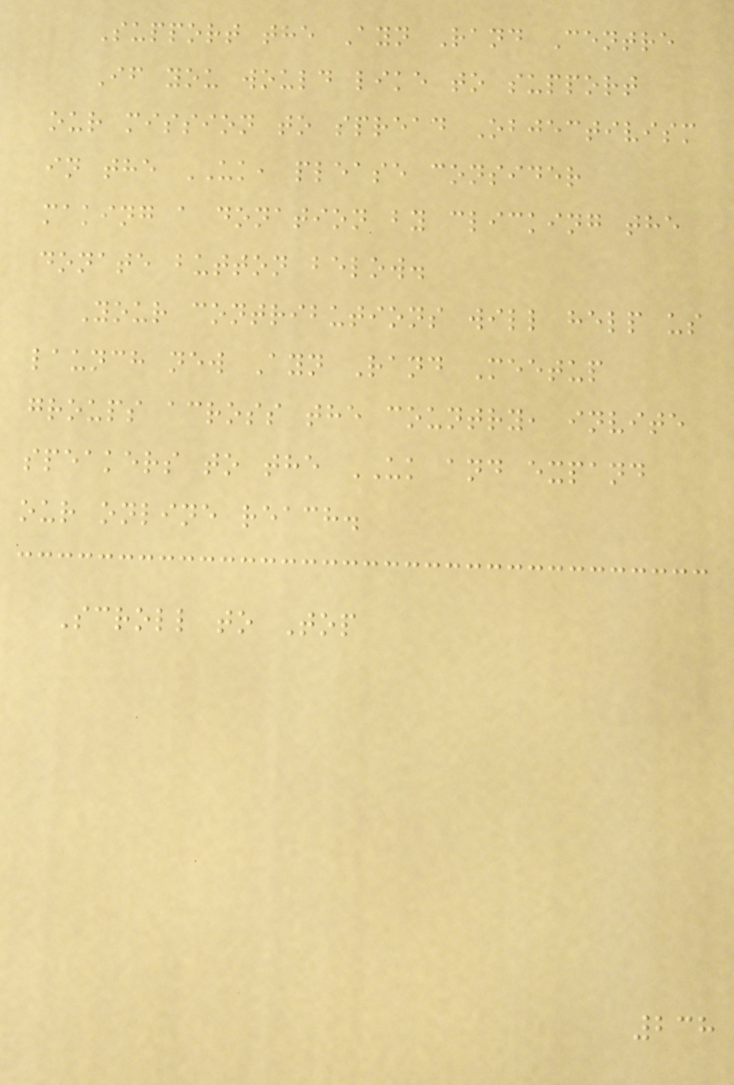Support the Ayn Rand Centre
If you would like to support
our mission to spread Objectivism
in the UK, please consider
making a donation by clicking the
donate button below.
Your contributions will help us
launch new Ayn Rand Meetup
groups across the country, invite
speakers to the UK and expand
our online reach.
Scroll to Top
238
